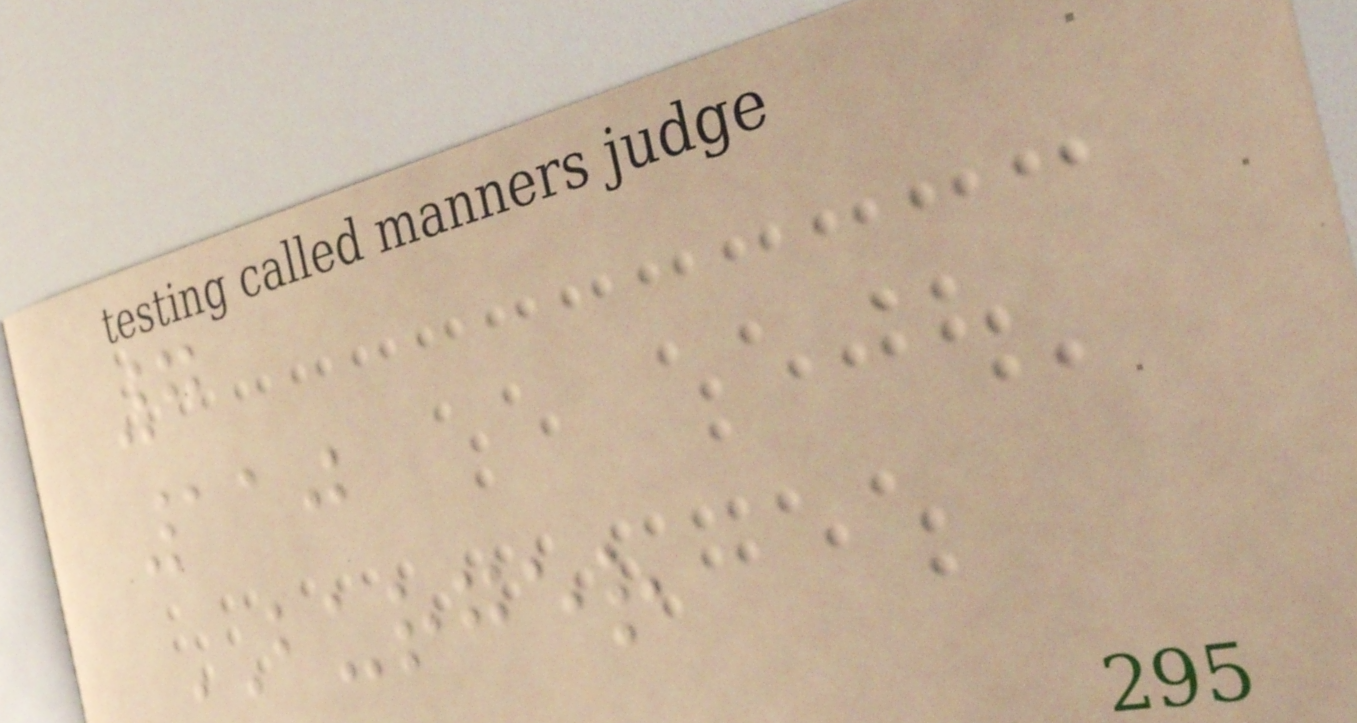7
110
BURGER
